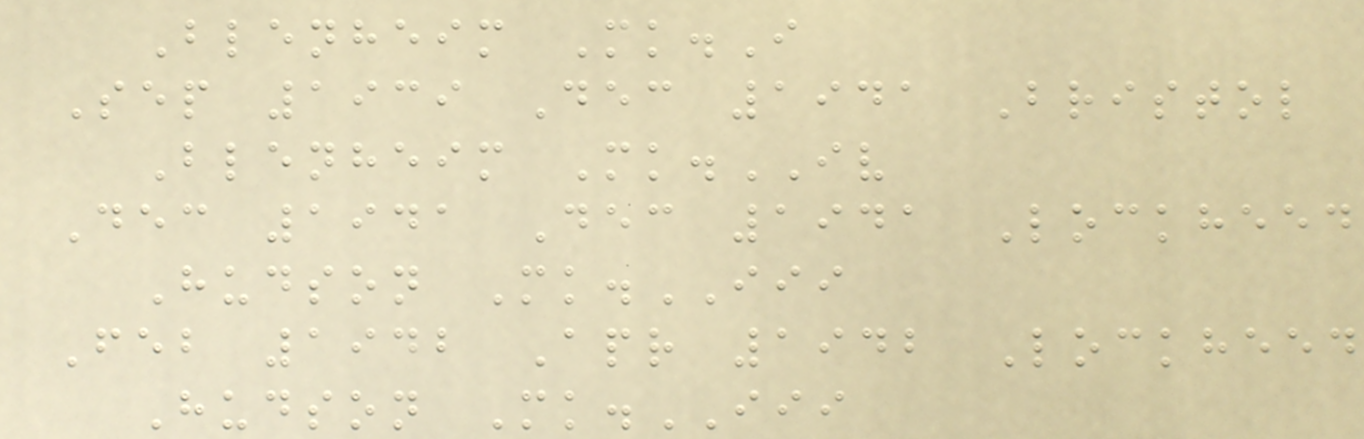Blenheim Mk.I
Sep 1939 Dec 1941 Bristol
Blenheim Mk.IV
Dec 1941 Dec 1941 Lockheed
Hudson Mk.III
Feb 1942 Apr 1942 Lockheed
Hudson Mk.III
